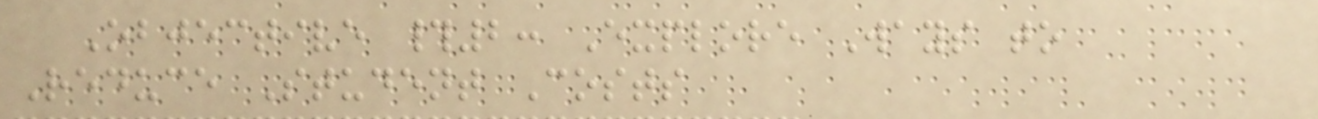Objective #2: Explore Ways to
Reduce Student Costs
